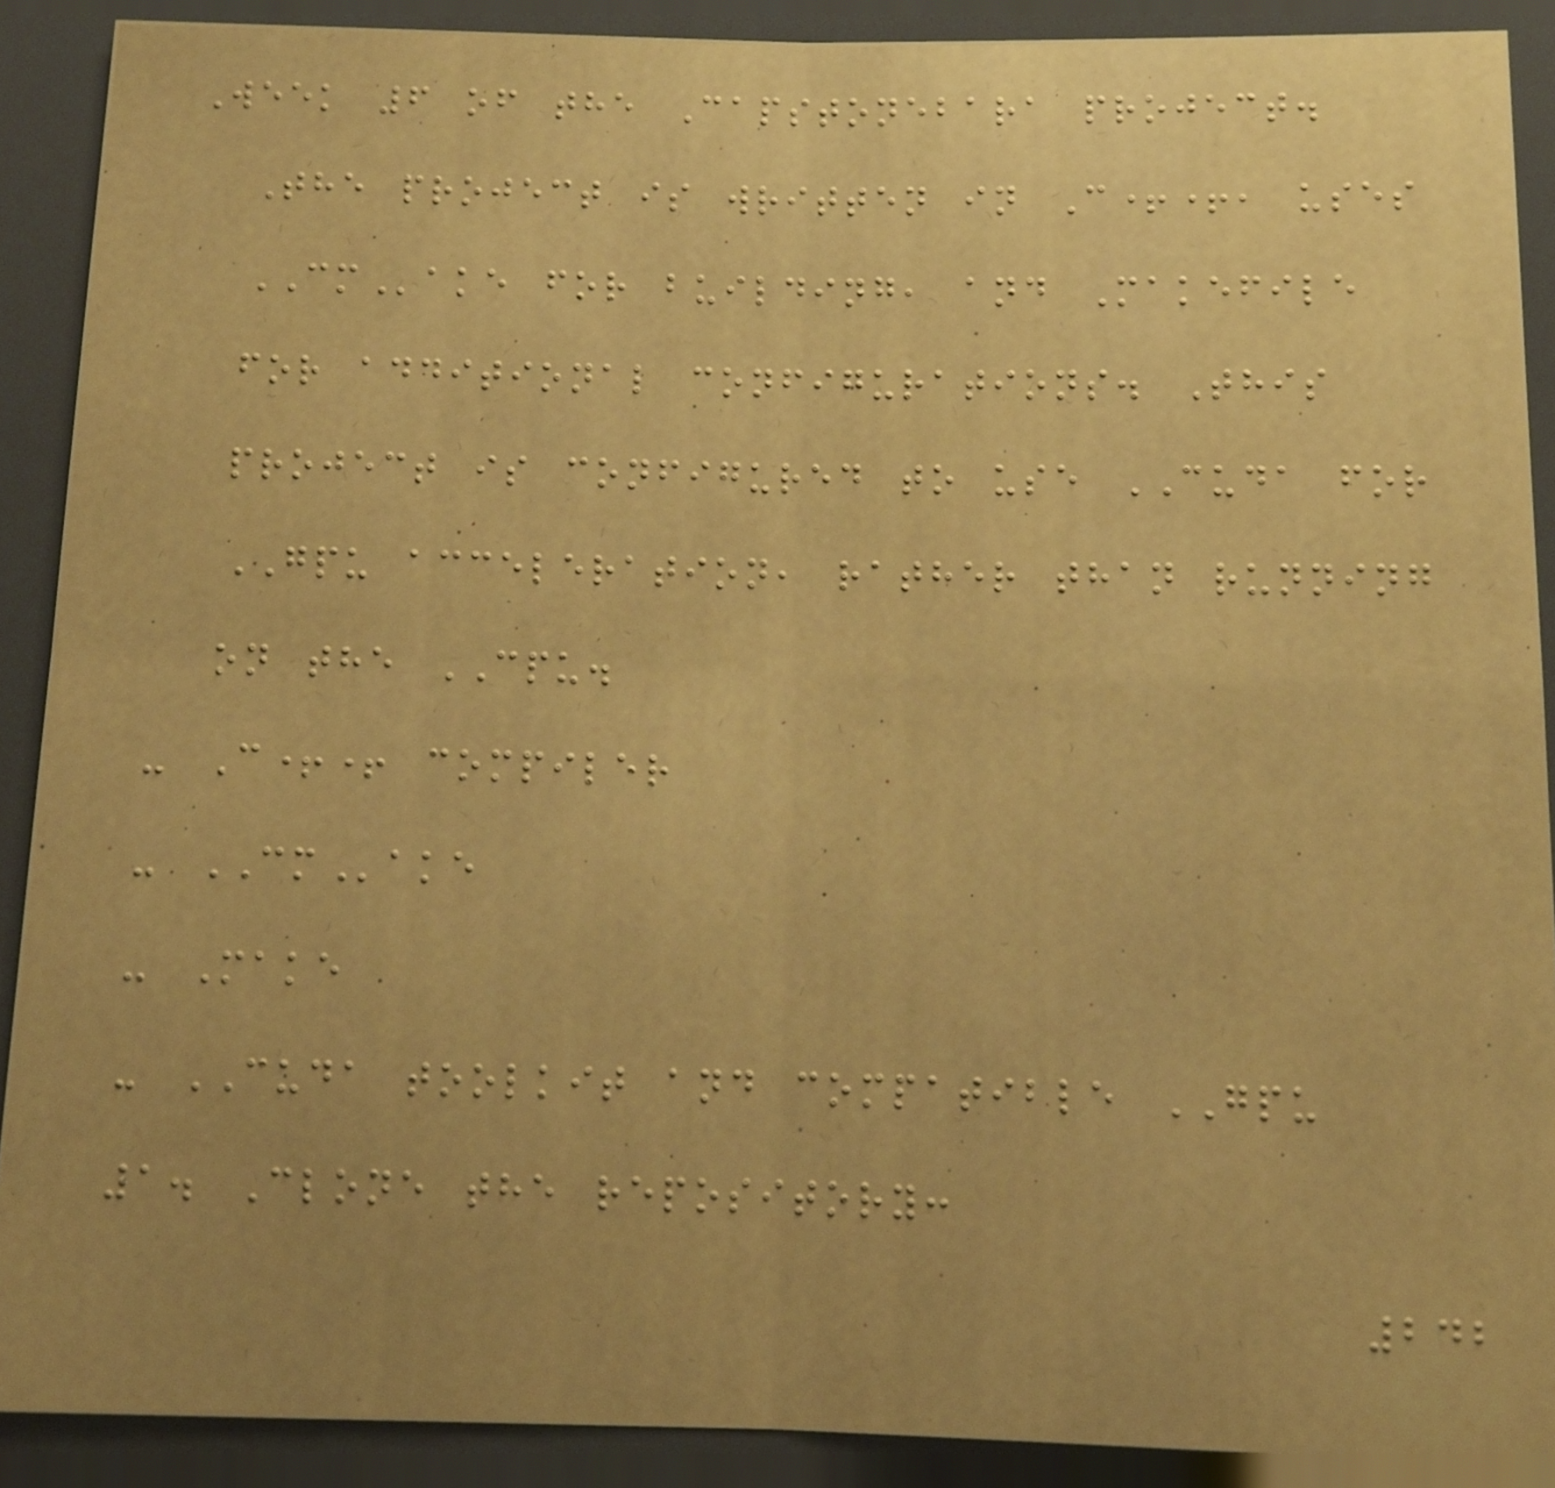Week 6 of the Capstonebara project.
The project is written in C++, uses
CMake for building, and Makefile
for additional configurations. This
project is configured to use CUDA for
GPU acceleration, rather than running
on the CPU.
- C++ compiler
- CMake
- Make
- CUDA toolkit and compatible GPU
1. Clone the repository:
242
